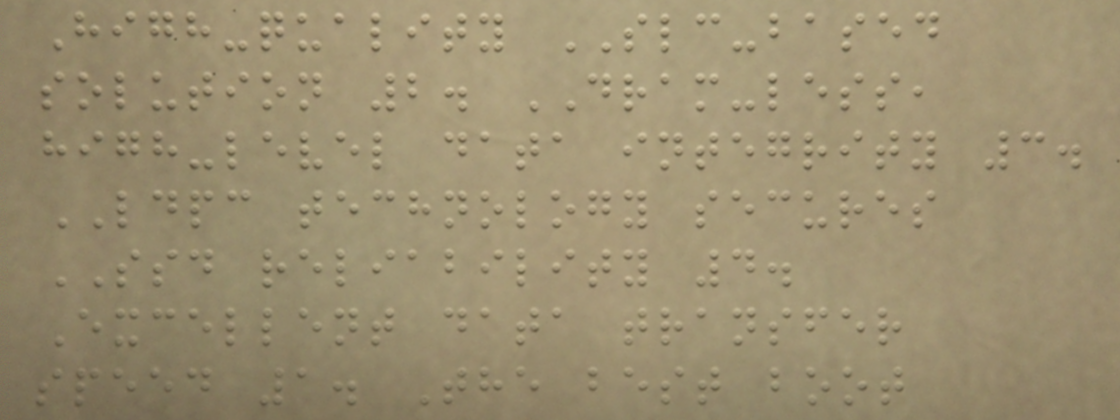High-quality SLC-based
solution 2. DRAM-less,
high-level data integrity 3.
LDPC technology secures
SSD reliability 4.
Excellent data transfer
speed 1. The best boot
